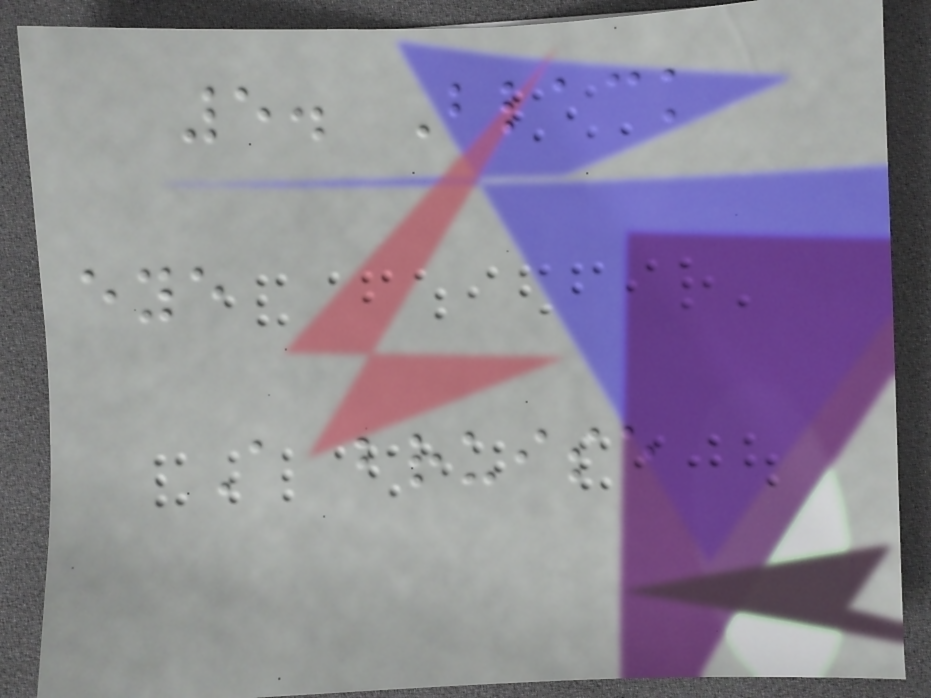5. Black
eye
A bruise
